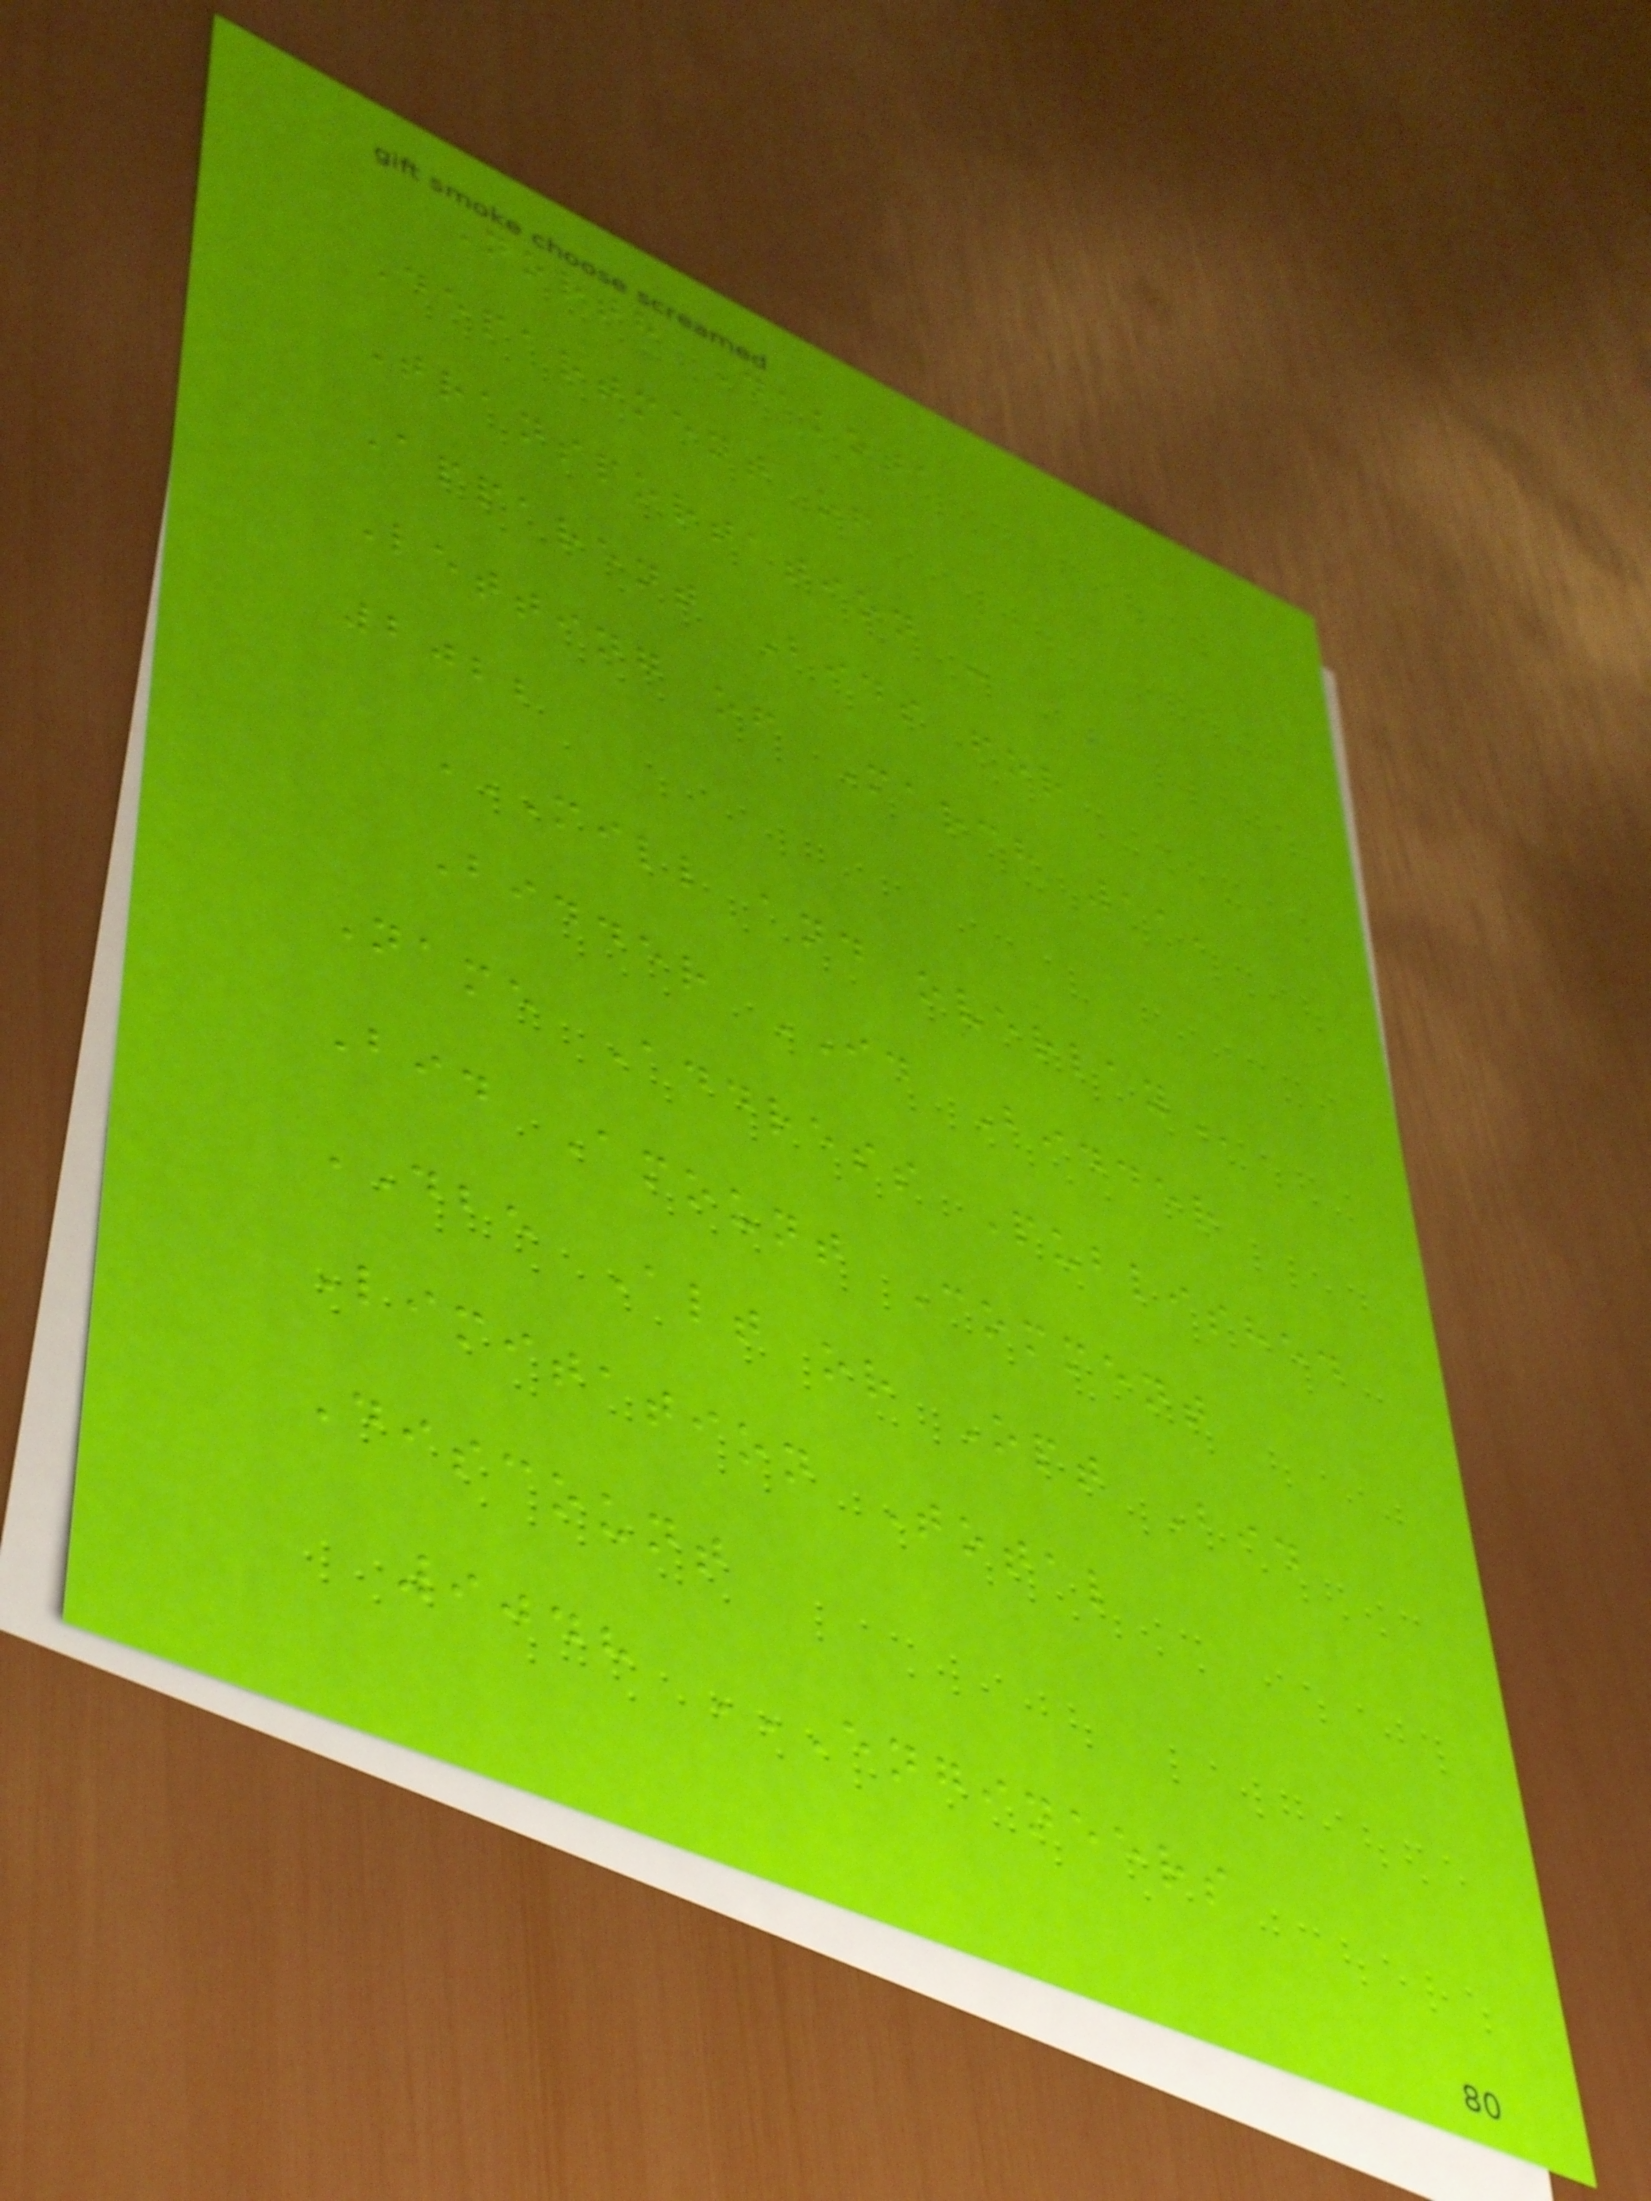North Dakota
Department of
Transportation -
Apparent Bids for
Letting of March 11,
2022
MILL AND OVERLAY
Bidder ID Bidder
Name Address Published
Bid Amount Comment
DBE Alt or Opt Bid
Limitation Total
Discount
9048 ENGINEERS
